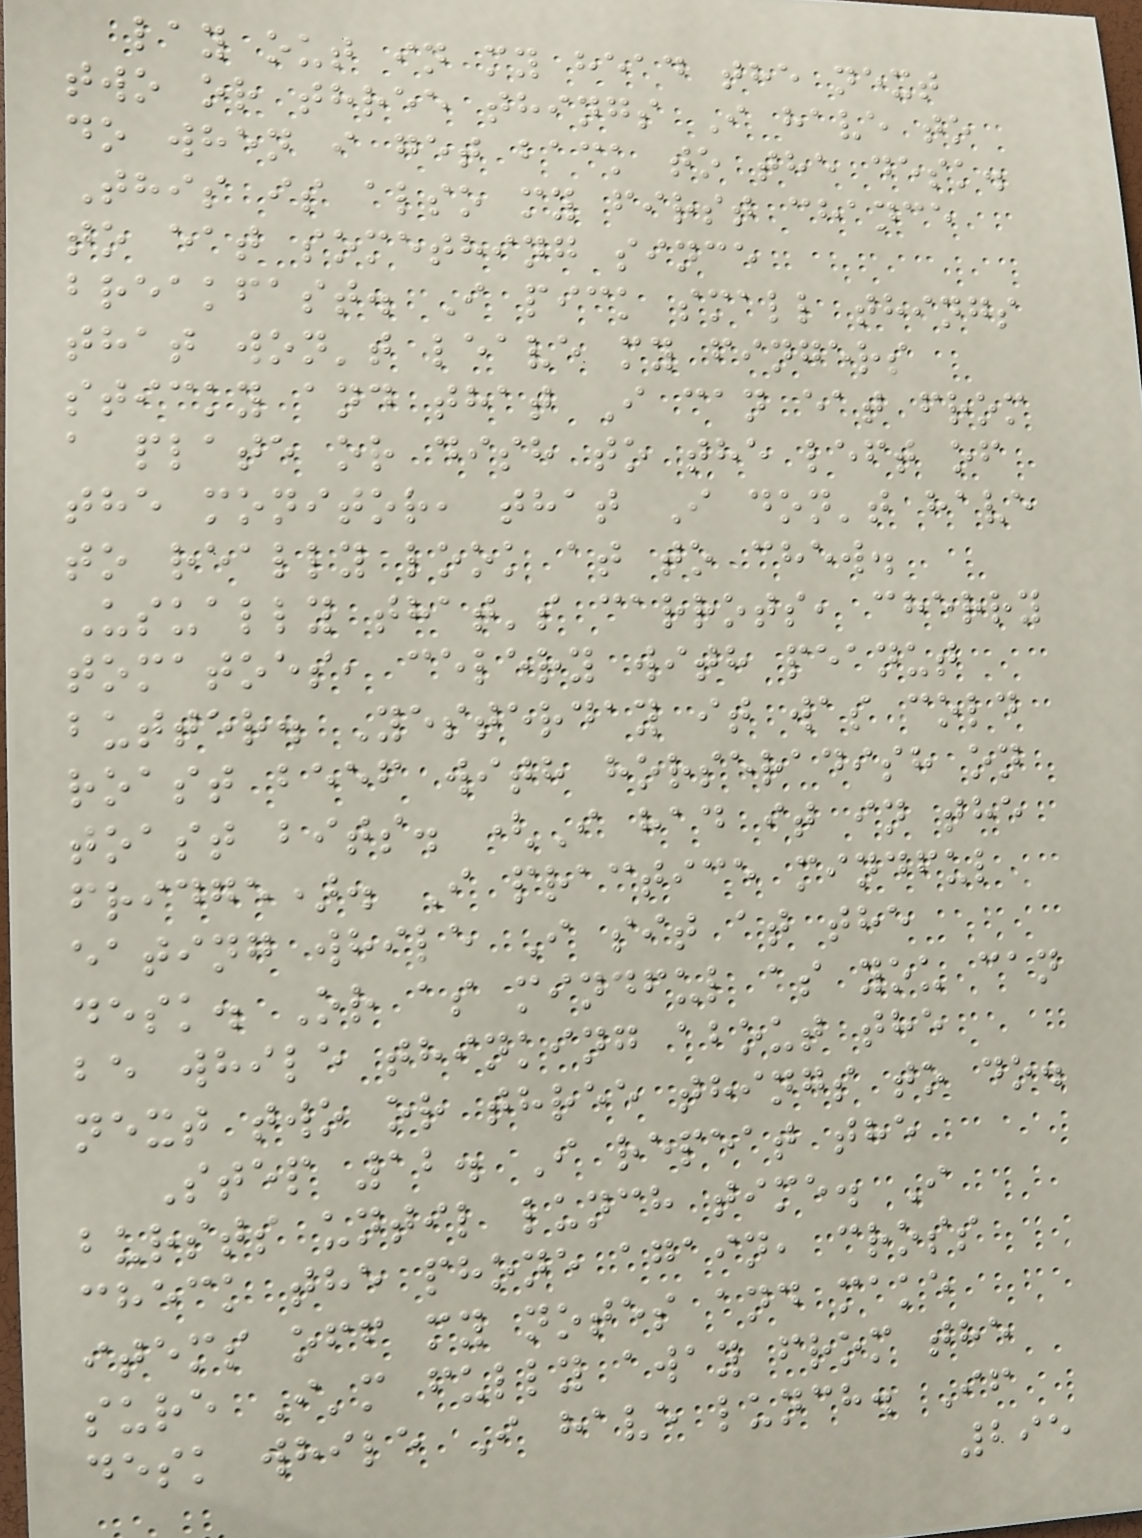lay out in my head the next
two or three things I have to
do when i get back to the desk.
This is also my first chance
to eat something since
breakfast. I pick small things
that won't leave my fingers
sticky and that I can eat from
a plate or dish to the left of
the monitor, that I don't have
to really look at to chew.
Usually that's carrots, cherry
tomatoes, celery with peanut
butter. Yesterday it was cold
roast beef with horseradish on
toast bits. (I had it in the
fridge). I practice mindful
eating while I sit at the
desk. Or as mindful as you can
be while thinking about the
next two or three things to do.
Step 12. I repeat the
bursts until lunch time. I
check the phone again, cross
items off my notes and make
sure I'm fully away from the
desk while I have lunch. If
295
